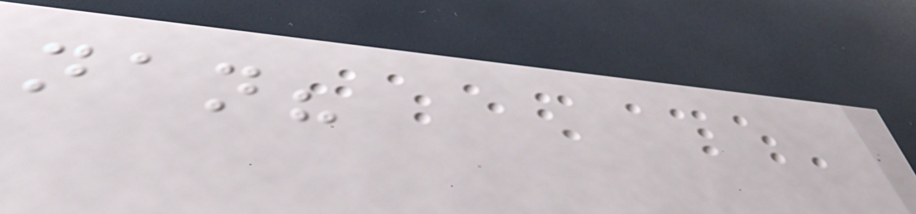nan?
